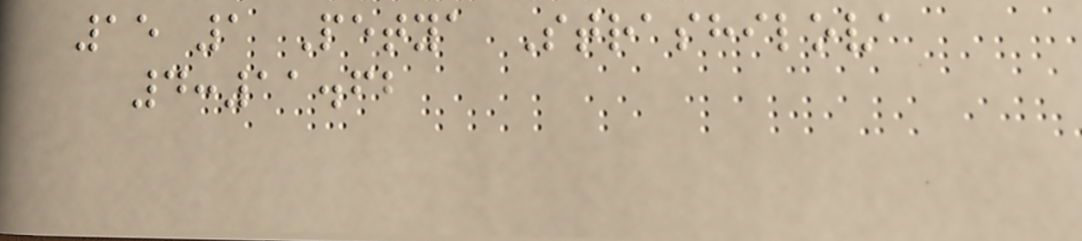15 1 Petya Strashilova
4:11.62
